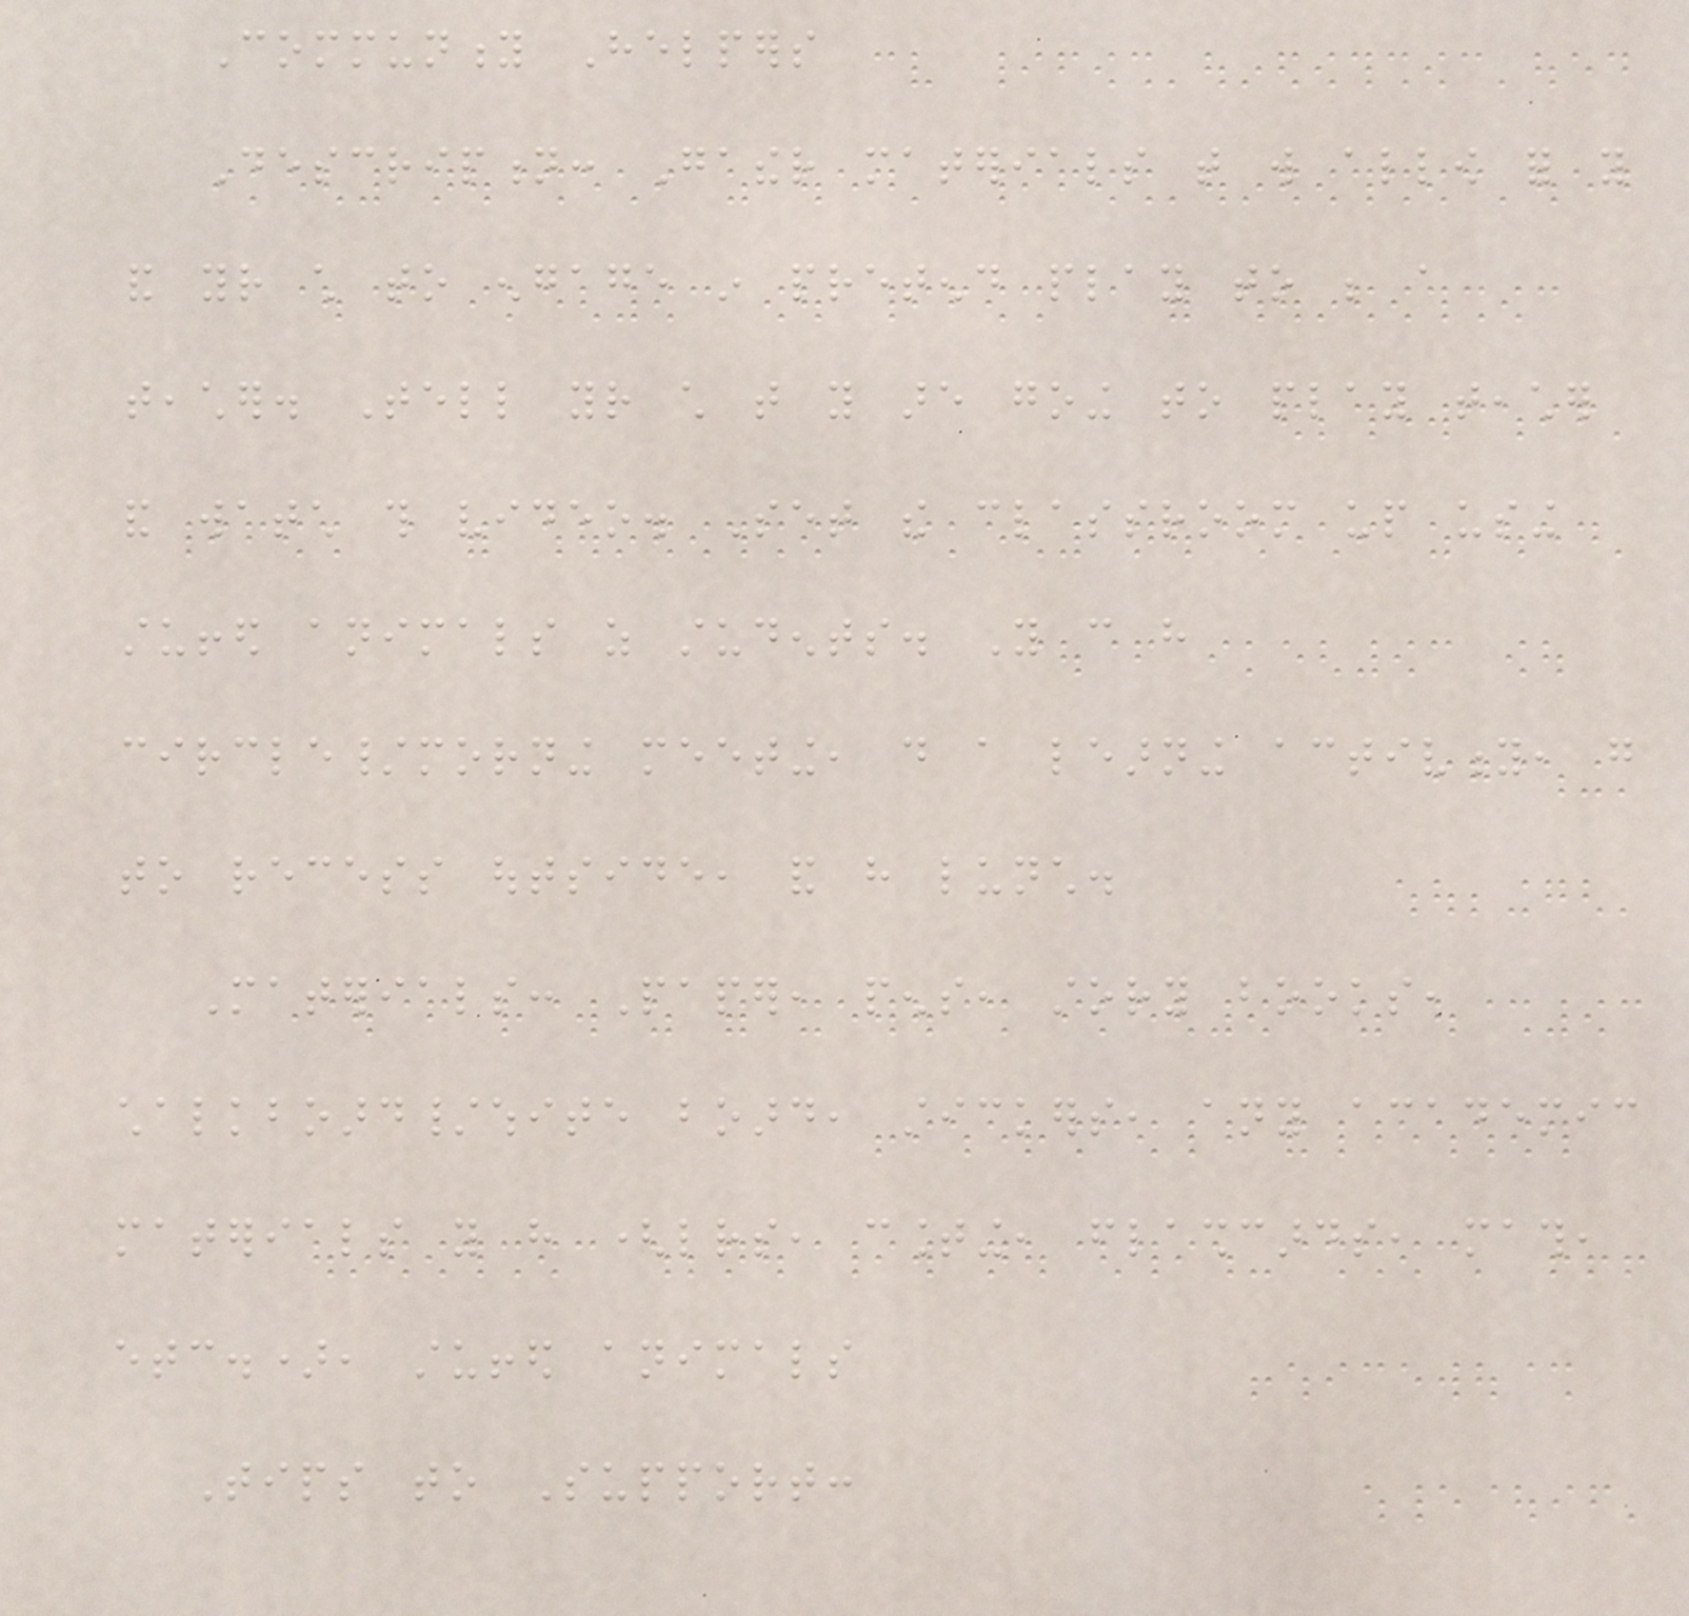Community Helpers
Description: Gather materials that will allow for you
and your child to engage in pretend play to be a
teacher. Tell your child that you are going to play teacher
and watch this video. Set the classroom up using
stuffed animals as students. You can have
circle/morning meeting, do a learning activity, go
to recess outside, and have lunch.
Materials: Paper, pens, story books,
chalkboard/white board, stickers, any academic
materials you have (letters, counting, flashcards, math,
etc.), stuffed animals
Tips to Support:
